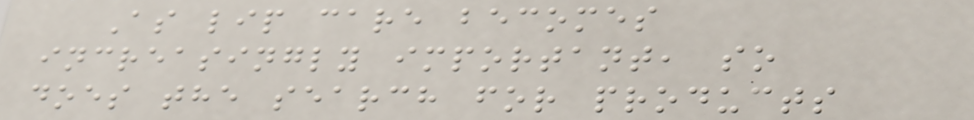As lip care becomes
increasingly important, so
does the search for products
